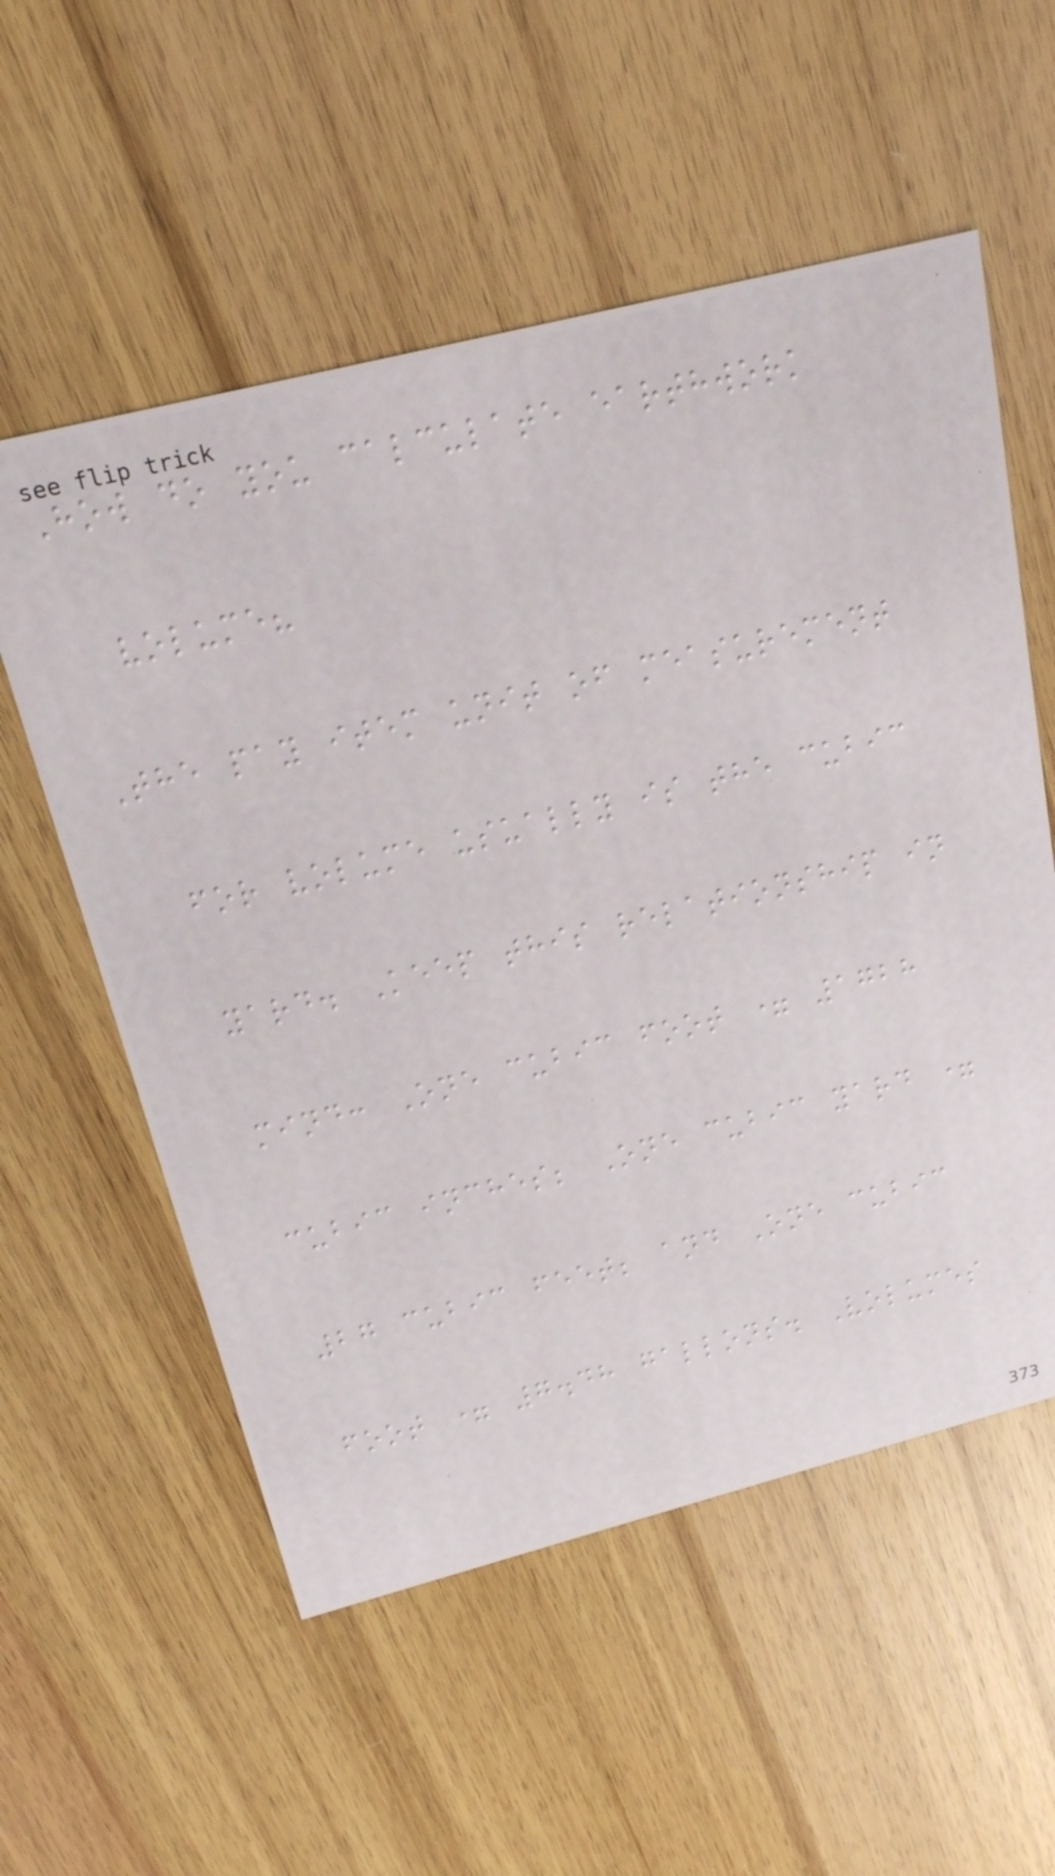How do you calculate earthwork
volume?
The pay item unit of measurement
for volume usually is the cubic
yard. Keep this relationship in
mind: One cubic foot = 1728
cubic inches; One cubic yard =
27 cubic feet; and One cubic
foot = 7.48 gallons. Volumes
